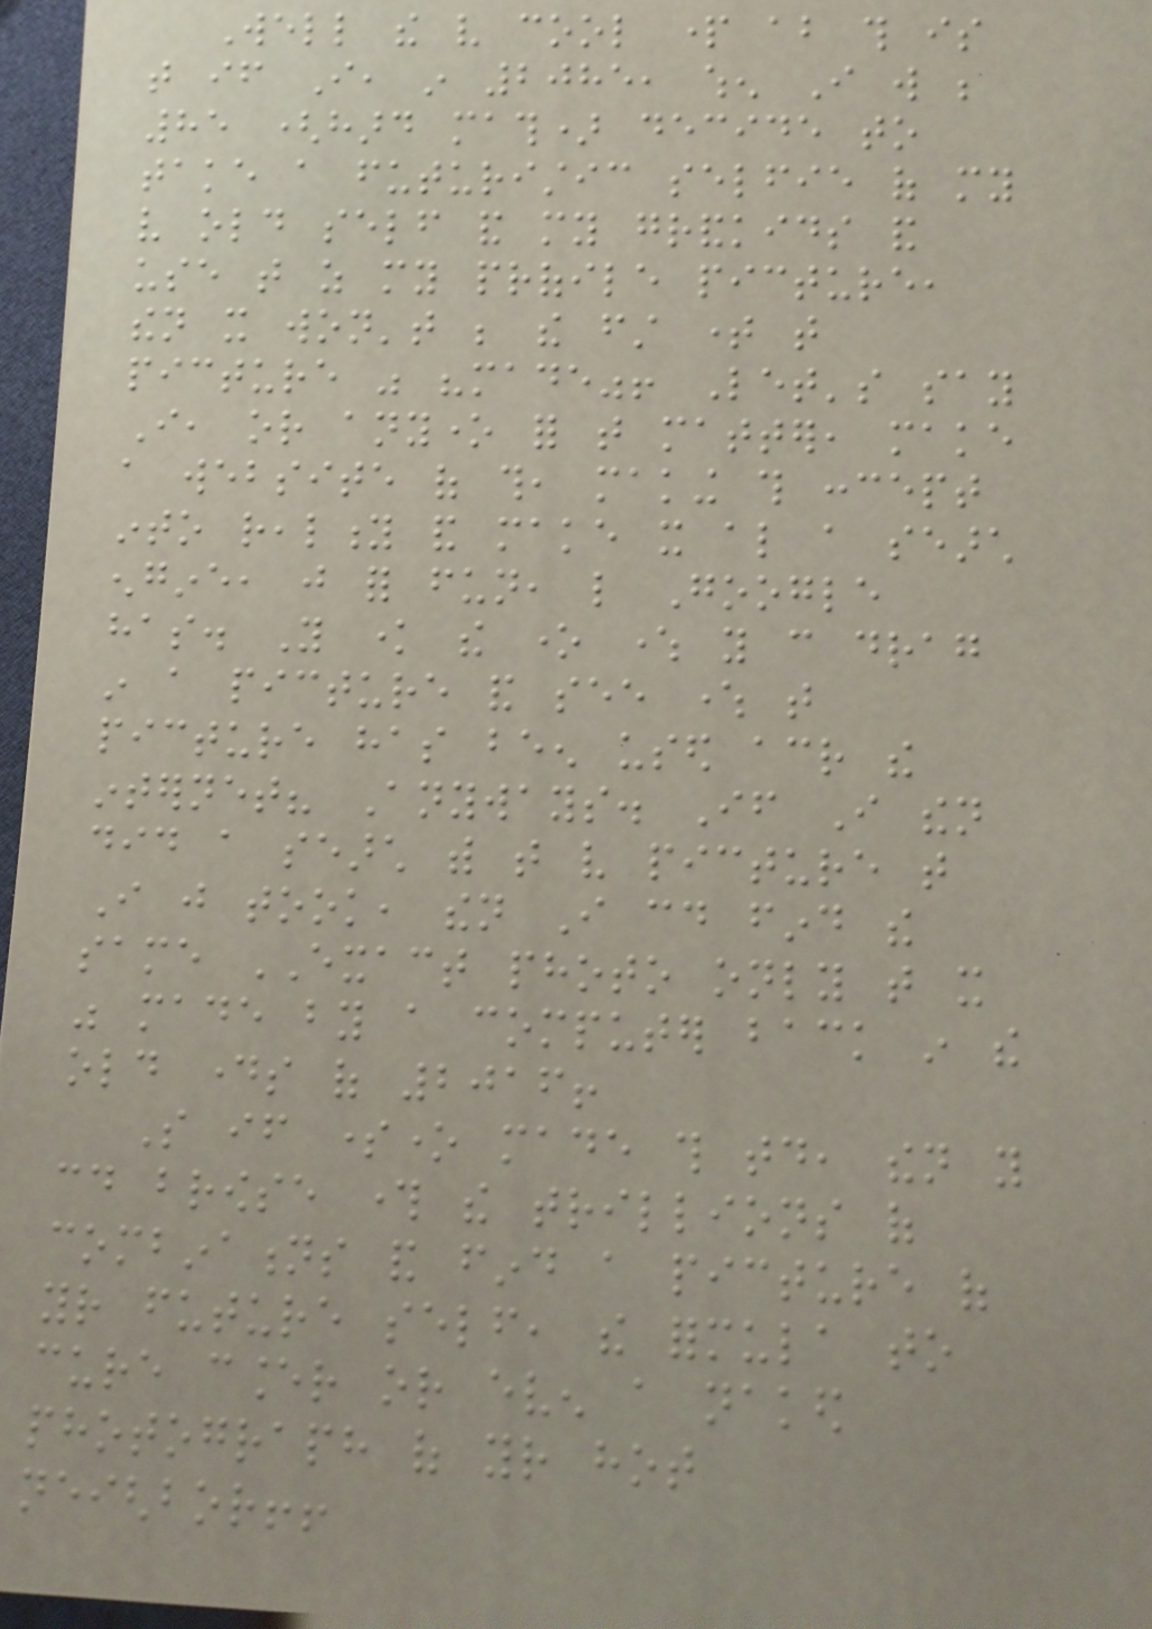Well the very cool part about this is
that if I, in 2085, when I will be
85 (hard math) decide to
take a futuristic selfie of my
very old self and my grandkids and
use that as my profile picture,
then it won't be the first time that
picture was "made"! Let's say
I, or anyone for that matter, make
a website of this, making this concept
into reality and make it also a search
engine, just for fun, like Google
has. You know the one where you can drag
in a picture and see where that
picture has been used across the
internet? Anyways. If I then
did a search with that very picture that
I just took, then I could find the
same EXACT photo only that it
was made by a computer back in the
old days of 2016!
So if someone made this today, then you
could browse through the trillions of
combinations and find a picture of
your future self, the formula to
cure cancer or even a naked
photograph of your hot
neighbor!!
